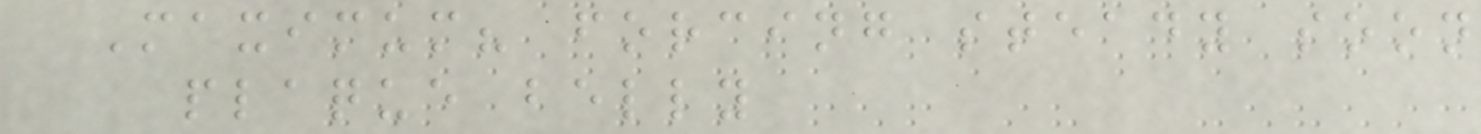Maximum? forcing steady soon
plaque belly
